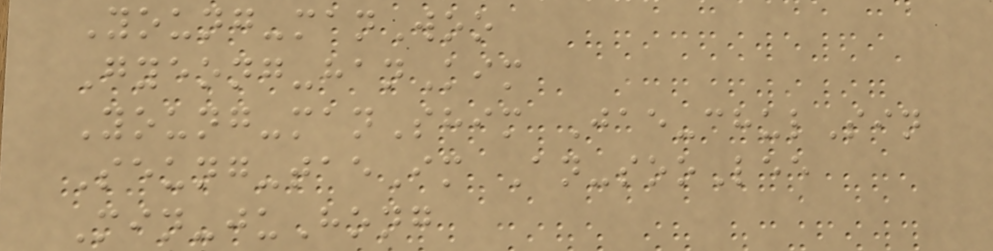Young-manWoo
Gyeong-hanKim
Young-manShim Jae-chulSin
Seung-taeIm An-sooLee
Min-juHong
